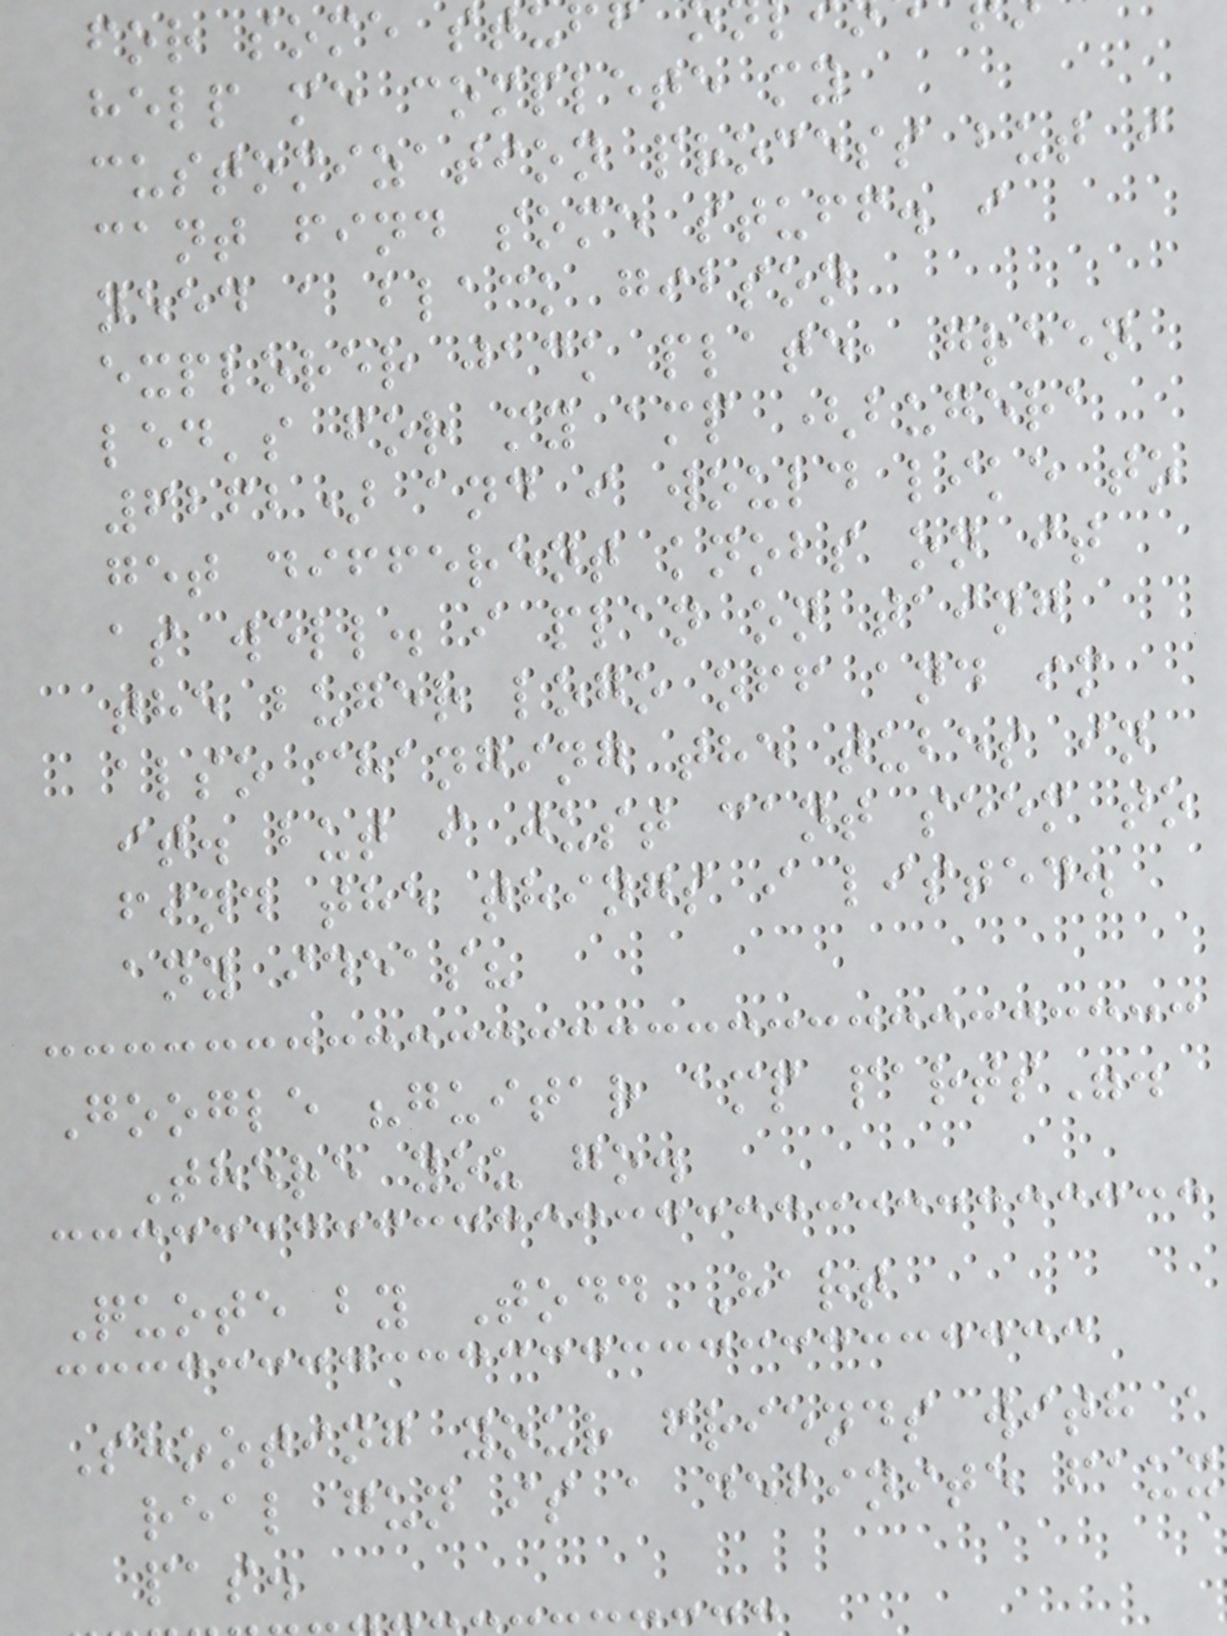for some stuf
help me complete my
customization process but i
cant find some stuff. i
need a black gibson
explorer jack plate, green
led's for my amp (bugera
6262) and i would like to
get different knobs on it
as well. i plan on taing
the buger logo off and im
also changing the tubes in
it. but i just cant seem to
find the things i listed.
any ideas?
Google "guitar amp parts".
There you go.
Quote by Todd Hart
Shooting your friends with a
real gun is a definite faux
pas.
